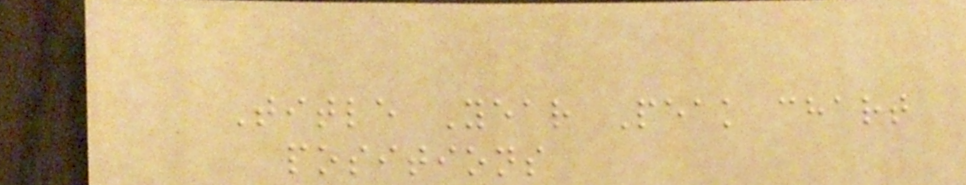Title Year Peak chart
positions
